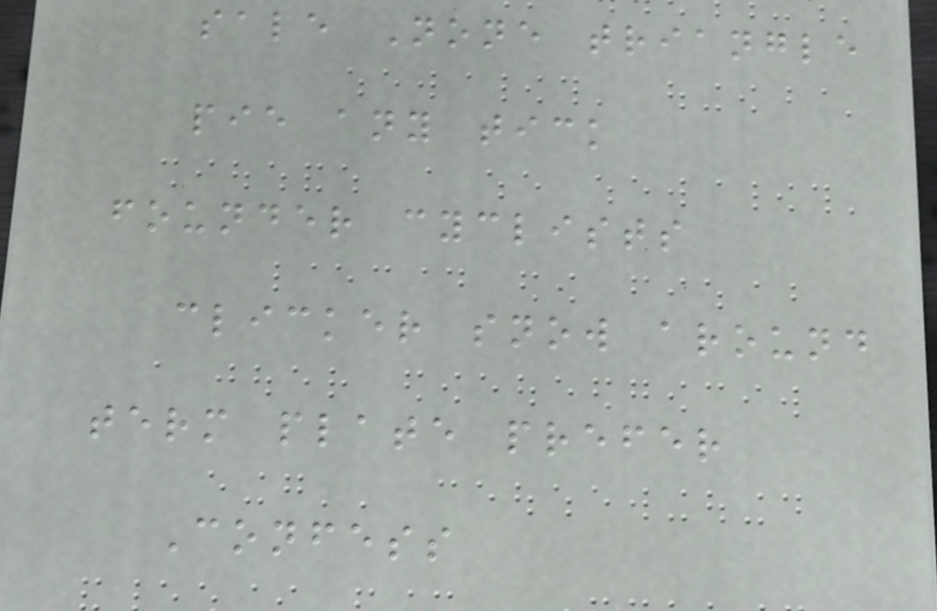sale None triangle
pie any tick
founder cyclists
clicker snow around
term plate prefer
Confess
